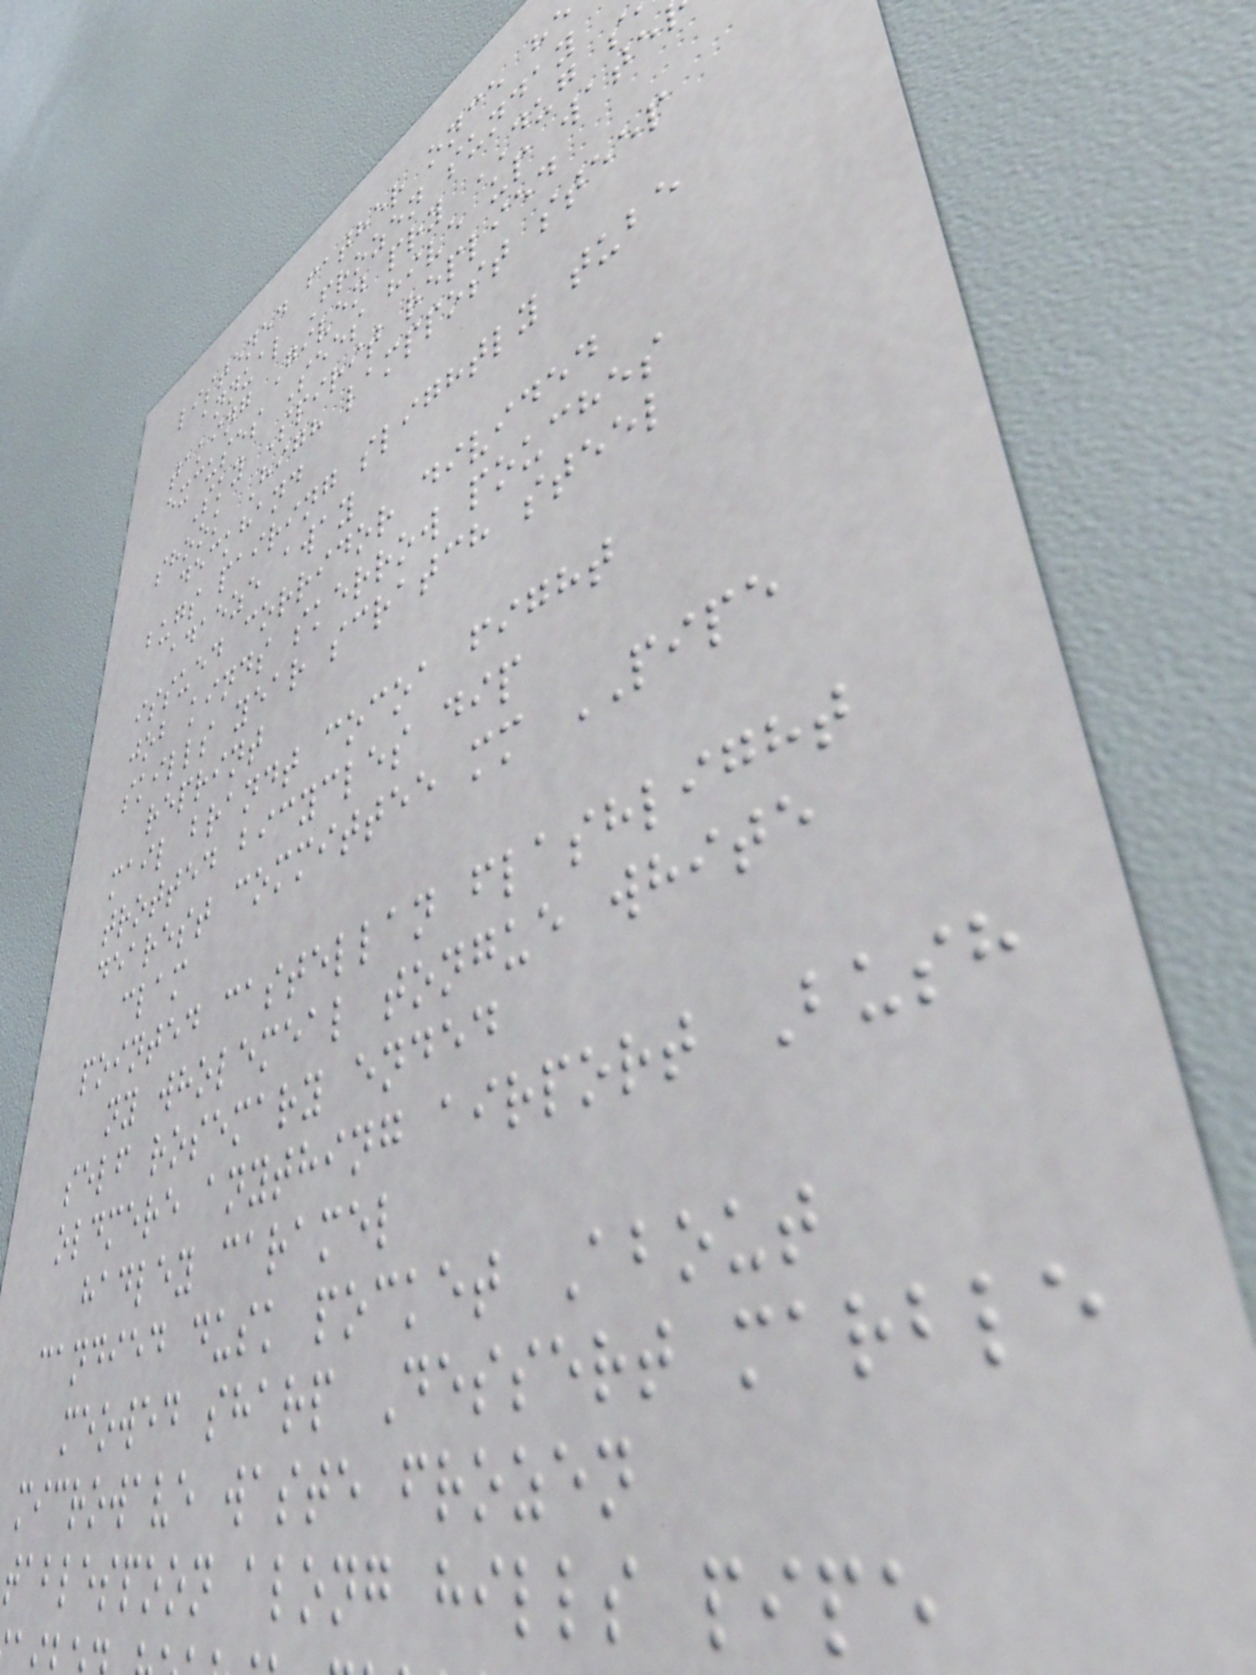listened father once h
annual Frozen sunday
taking Given pry DUG s
excuses Sees hive up wate
Sky Spirit replied
shook High lamppost steep
deckhand
bugs pairing slightly tube
adaeze away
issued corridor divided
job kinds skerrow pouches
skills year scratch steel
reprint
mail brandt cocoa fight
trotted bicycles dip
dearest committee mm PIPE
clam
pointed castellan flashlight
ny wholemeal tongue white
self rosemary ended
oldmere anything airport Bush
hadley caramel
candied dusk pocket About
meowed sharp Dessert marble
microwave waste frozen
tablespoon along hills pipe
